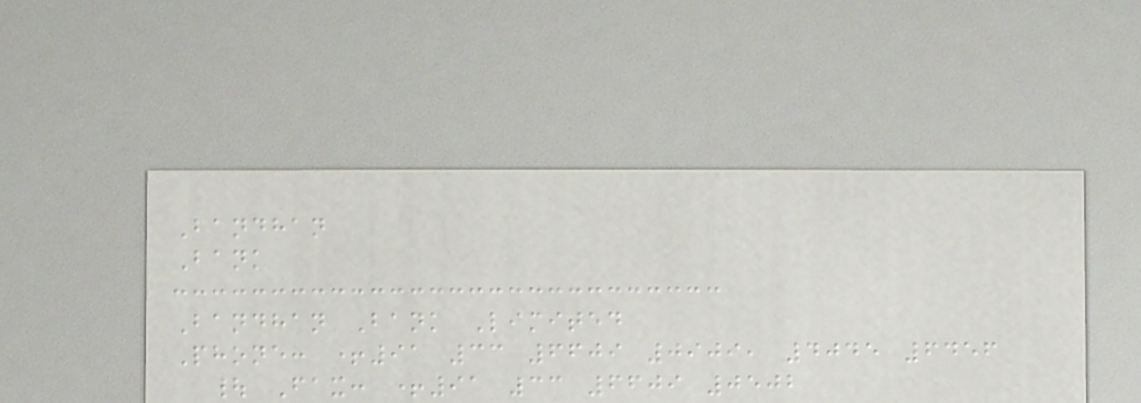Bandhan
Bank
Bandhan Bank Limited
Phone: +91 33 6609 0909, 4045 6456
| Fax: +91 33 6609 0502
